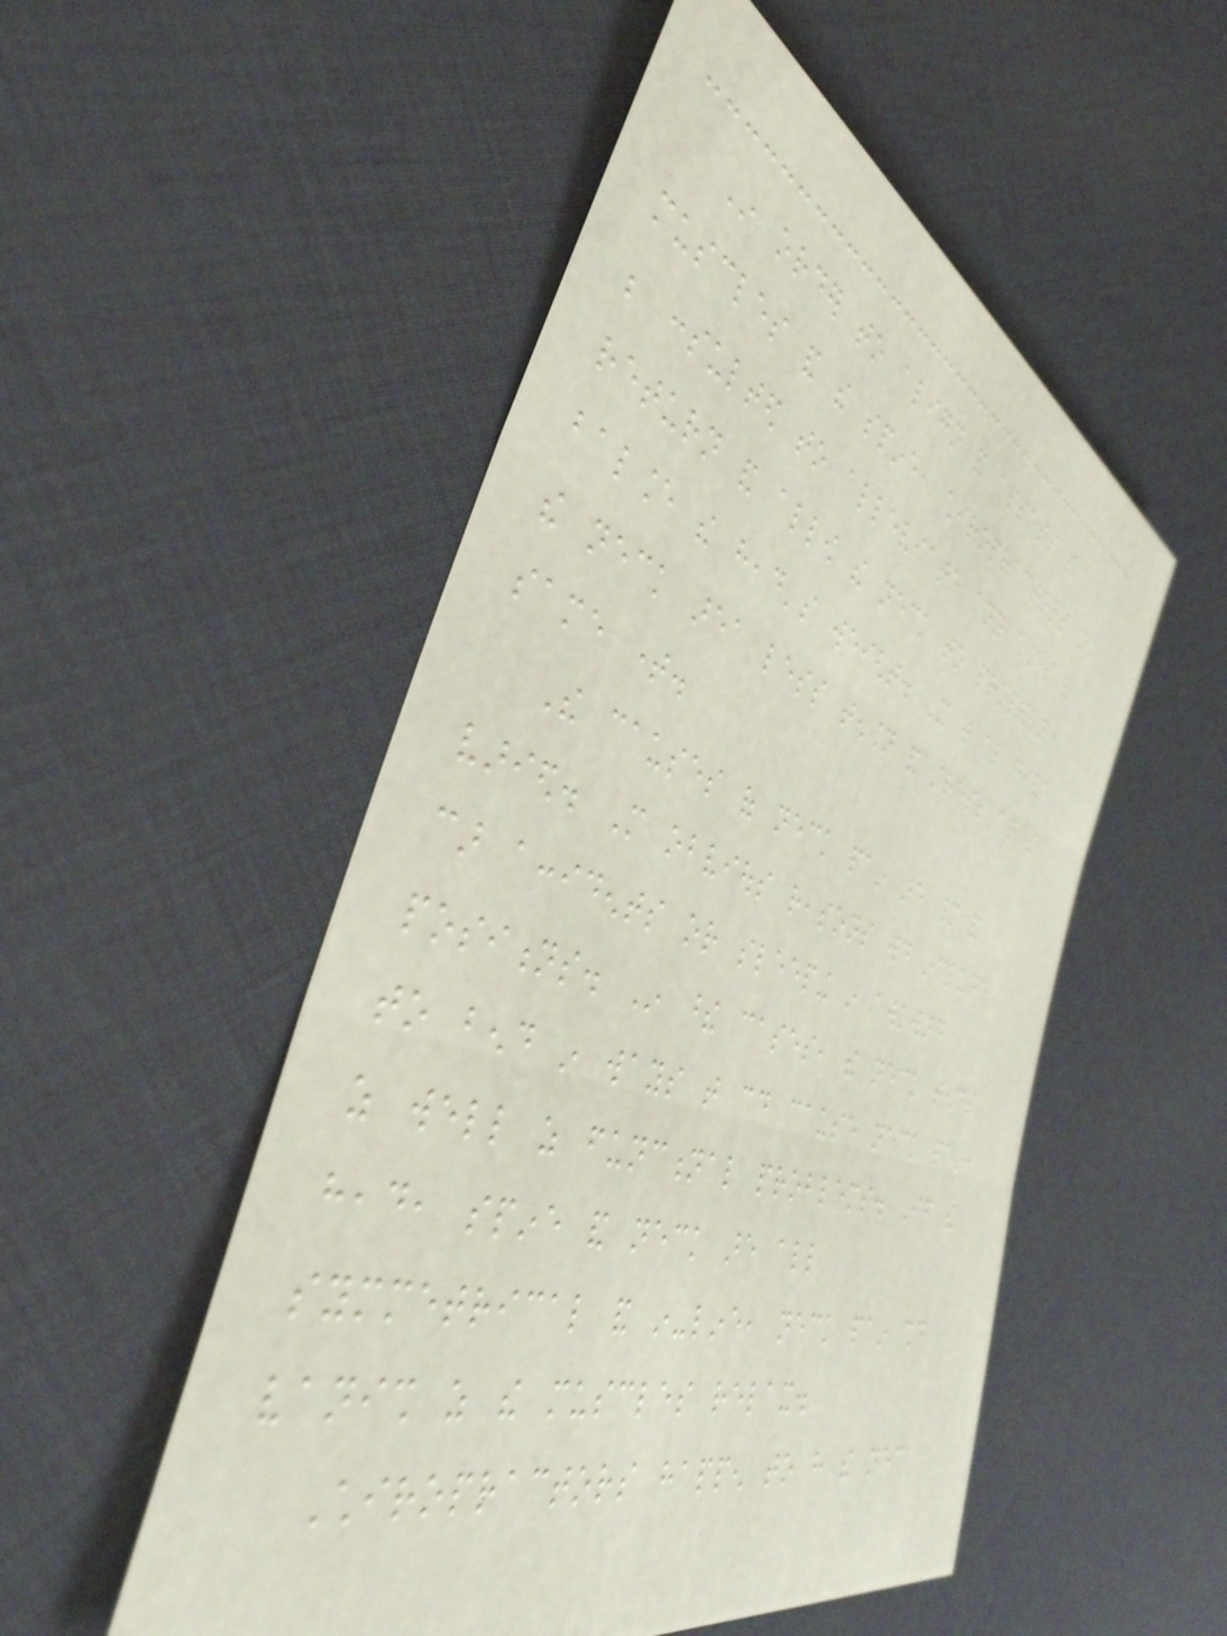In order to align and assess the
muscles and the spine, chiropractors must
be consulted to alleviate any chances of
return and allow the neck to properly
balance the head's weight. It will also give
the neck area less tension and stress at the
same time.
The causes of neck pain are many and
varied. More obvious reasons would include
car accidents or sleeping in awkward
positions. In these cases, the neck tends
to bend in ways that could cause neck pain,
as well as functional problems. If the
head, spine and neck are all
symmetrical and in-line, neck pain should
vanish as the muscles relax.
Chiropractors happen to have the necessary
